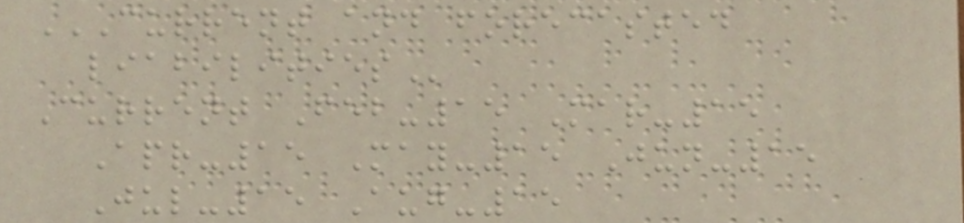CURRENT AND FORECASTED
LIABILITIES
Current Feb-15 Mar-15
Apr-15 May-15 Jun-15
Jul-15 Aug-15
